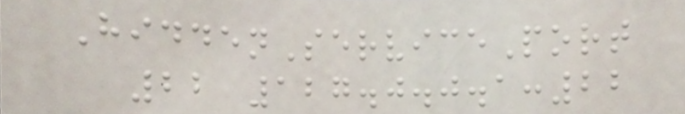HiddenServicePort
22 127.0.0.1:22
